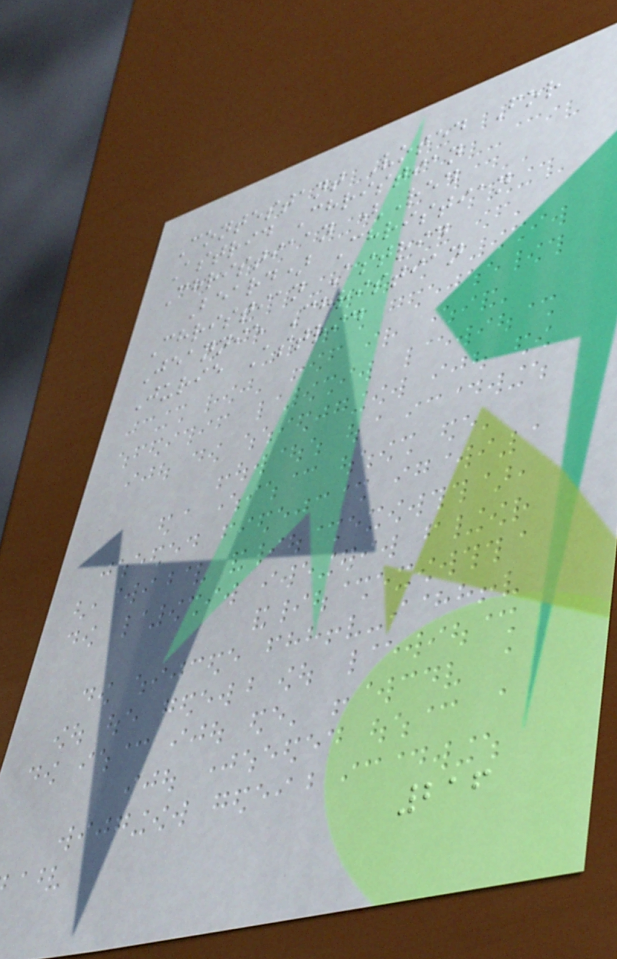Contestant Voted For
Astrid Christian
Christiaan (Red
Beard) Christian
Christian Astrid
Jeannie Christian
Jurie Astrid
216
